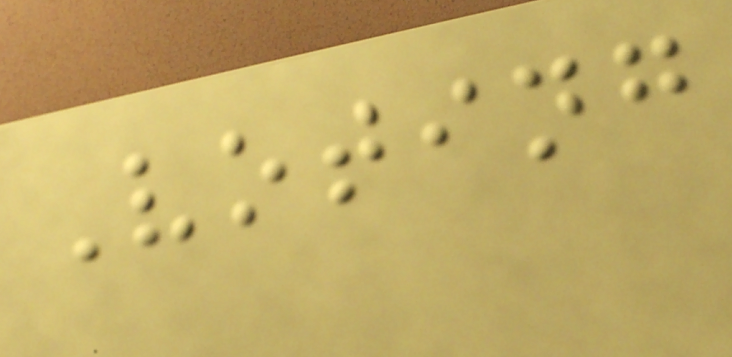Voting
